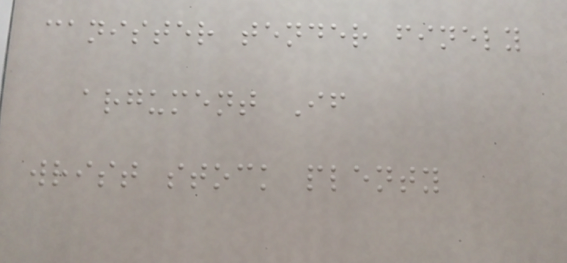canister tender finely
argument If
wrist stock plenty
